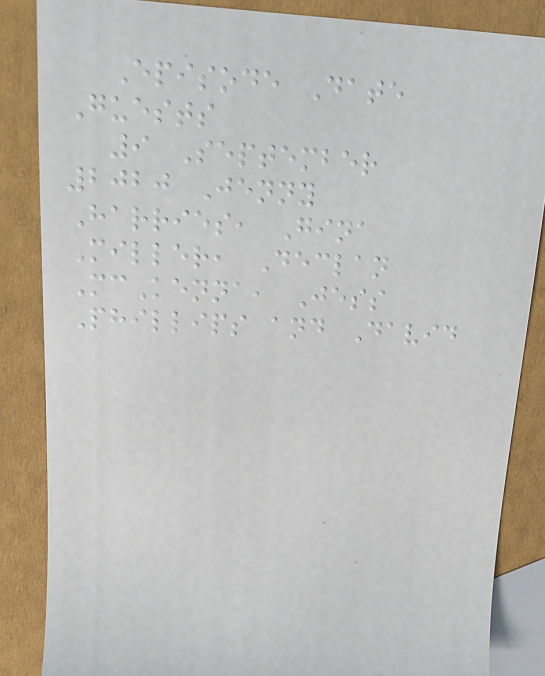Episode Date
Guests
9 September
2020 Jenny
Harries, Gina
Miller, Declan
McKenna, Jess
Phillips and David
